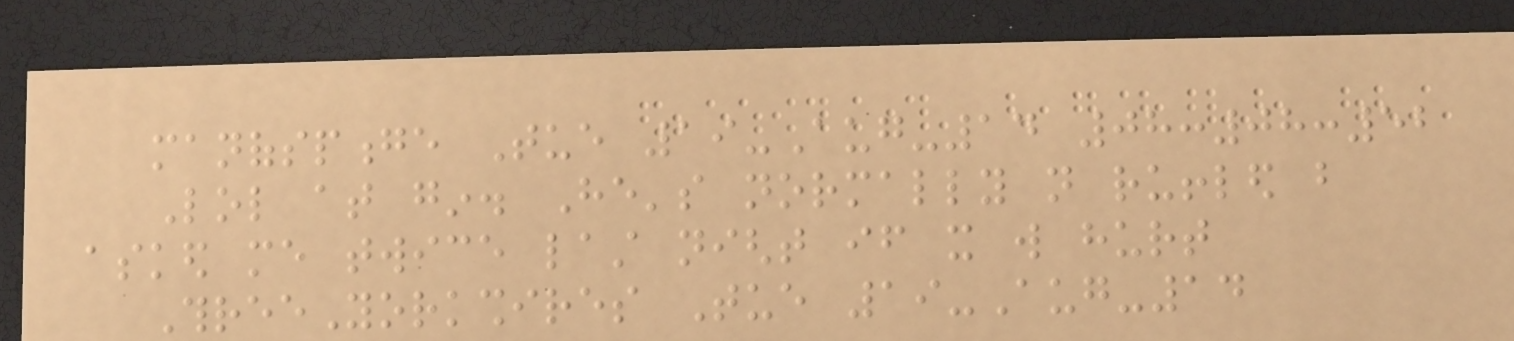manofsponge Tue 19-Aug-14 08:08:52
Lol at gin. He's normally not ruffled but
asked me twice last night if it will hurt
ThreeYorkshires Tue 19-Aug-14
